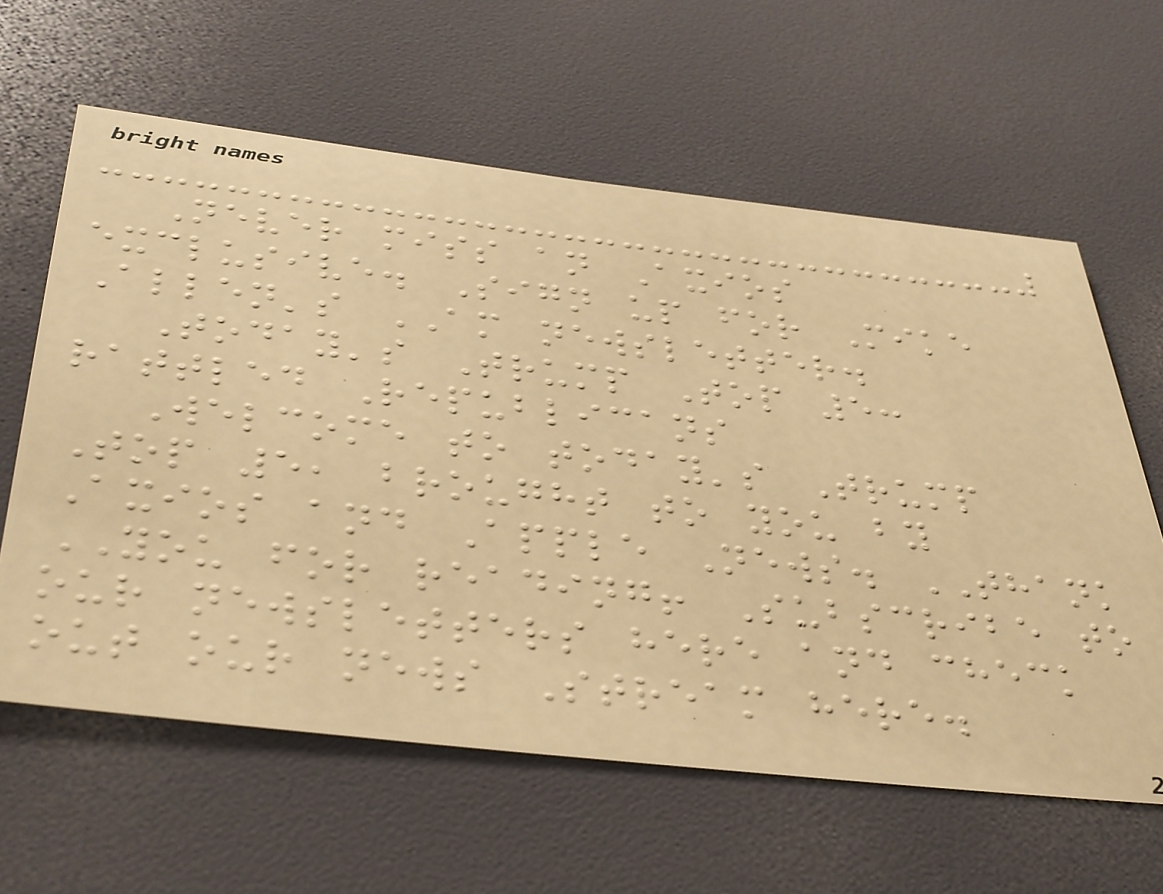Never miss an Axios
exclusive. Sign up for Mike
Allen's AM newsletter.
Today's Trump Top 5:
rattled Republicans
Welcome to today's Trump
Top 5, brought to you by
Axios and Apple News. THANK
YOU for reading! Subscribe to
our newsletters here and check
out our news Stream here.
